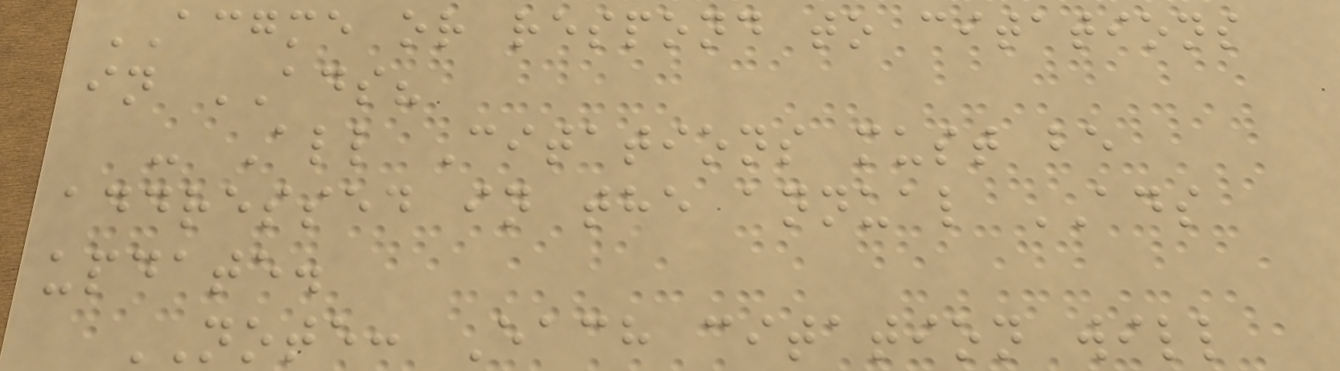ACGME or respond to citations
in ADS?
- All Citations must be
addressed in the annual ADS
update.
NOTE: Each citation will
